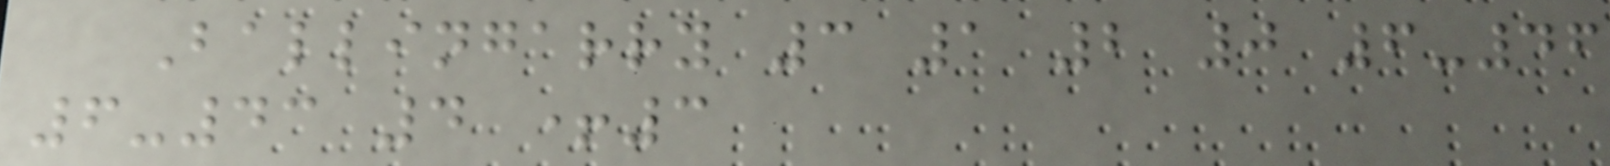Ballingarry 3 1 2 0 6-46
6-43 4 +3
